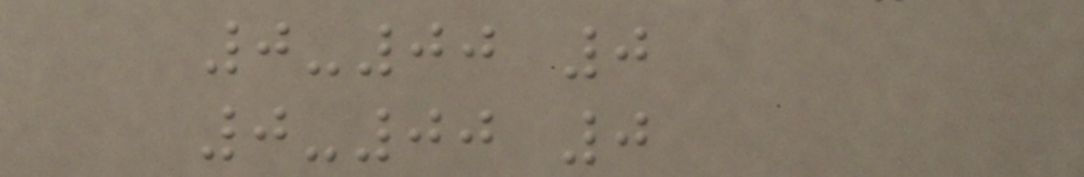0-00 0
0-00 0
